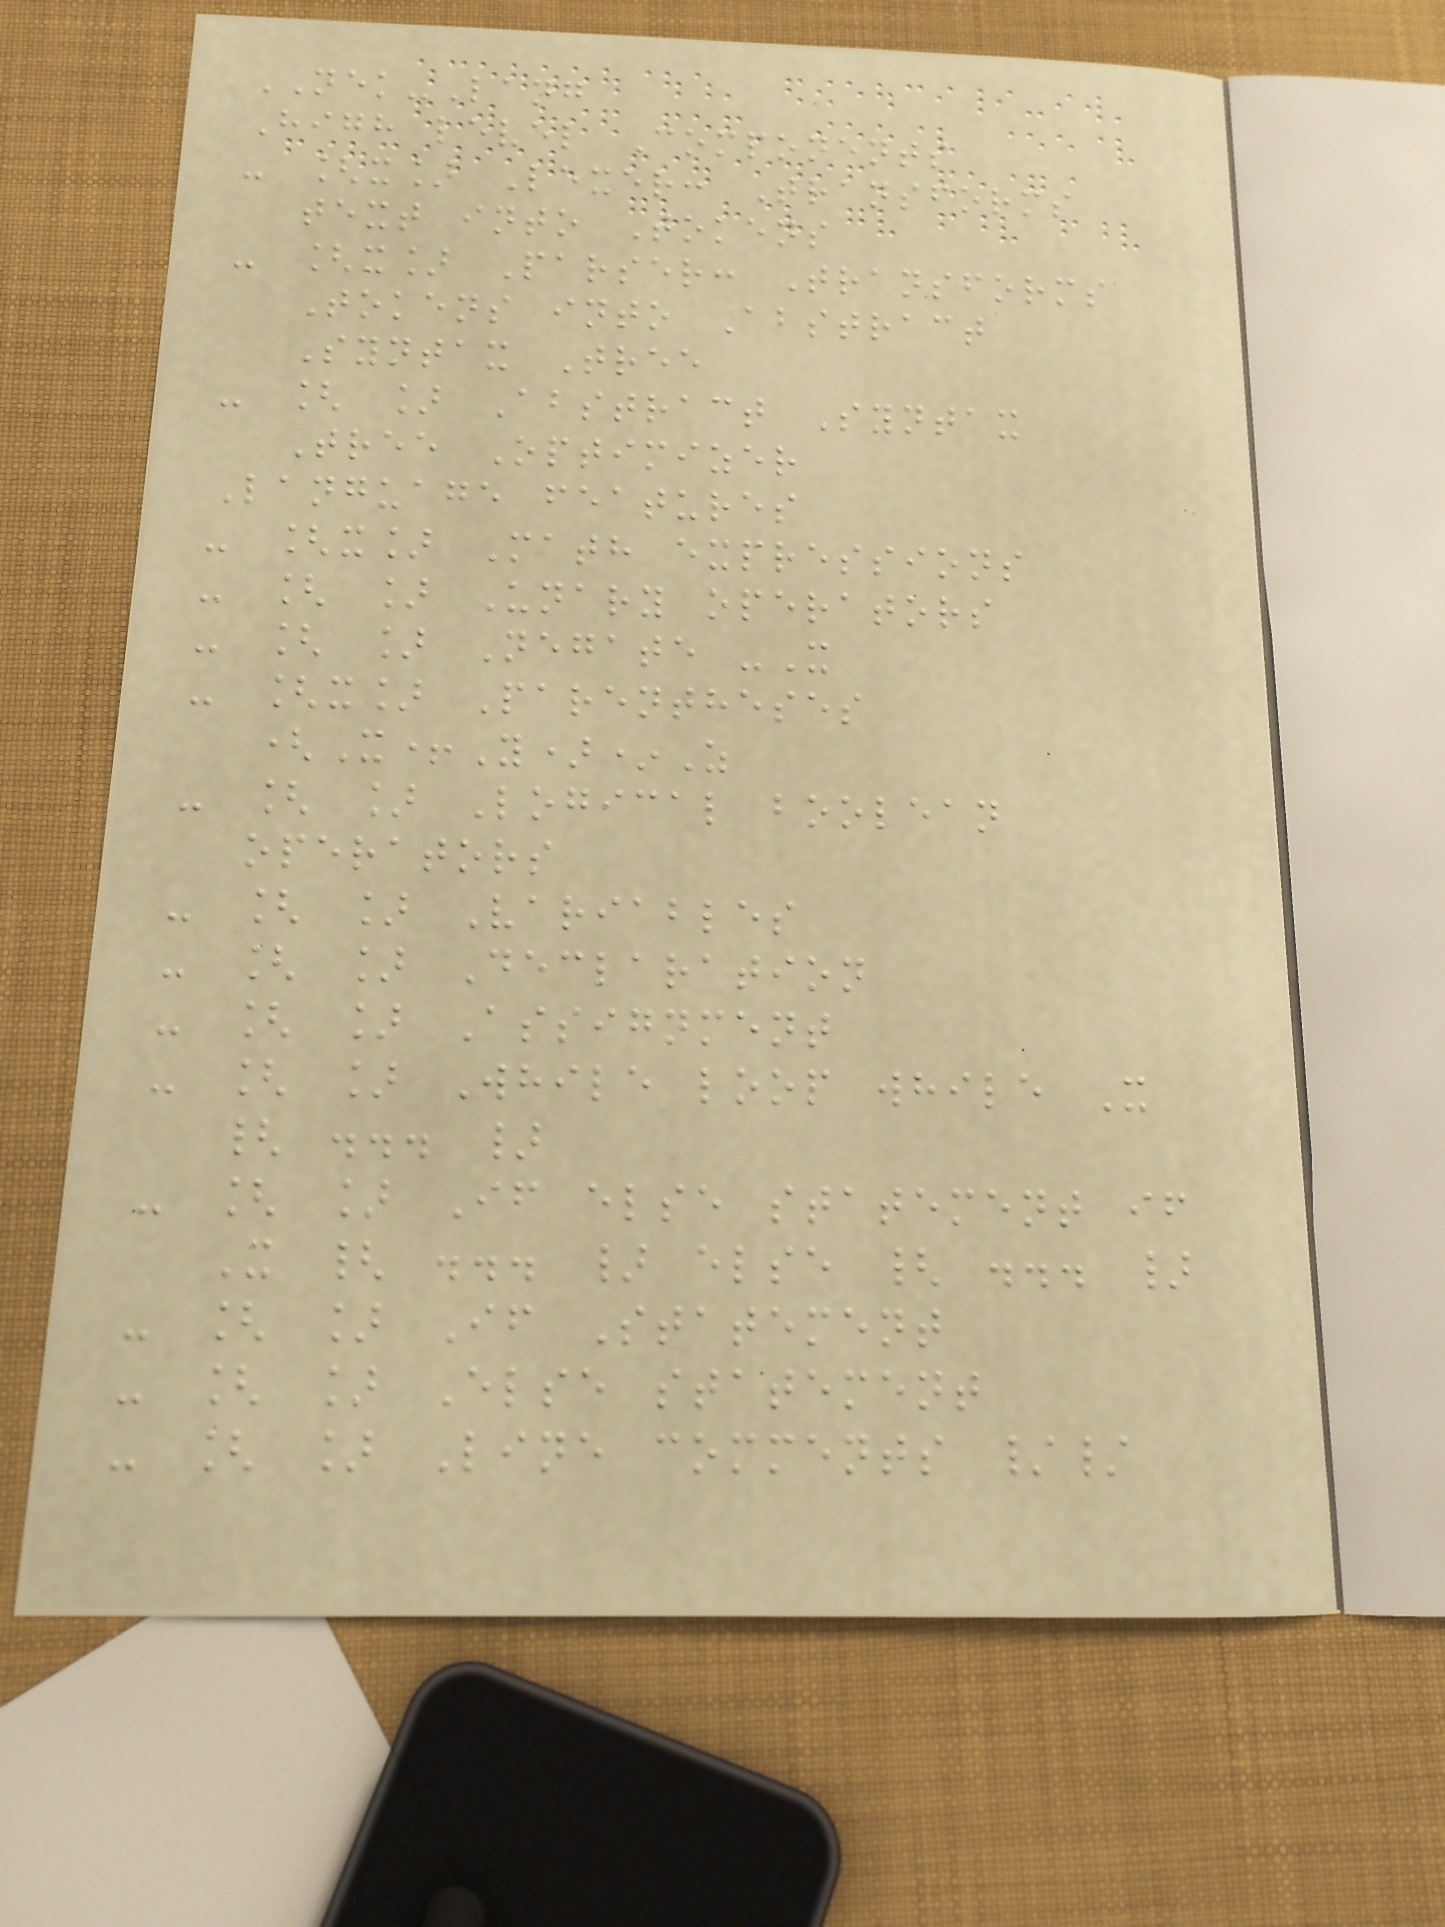NEK-Lang
High level Components
- [x] Lexer: Transforms
text into Tokens
- [x] Parser: Transforms
Tokens into Abstract
Syntax Tree
- [ ] Abstract Syntax
Tree Optimizer
Language features
- [x] Math expressions
- [ ] Unary operators
- [ ] Negate -X
- [x] Parentheses
(X+Y)*Z
- [ ] Logical boolean
operators
- [ ] Variables
- [ ] Declaration
- [ ] Assignment
- [ ] While loop while X
{ ... }
- [ ] If else statement if
X { ... } else { ... }
- [ ] If Statement
- [ ] Else statement
- [ ] Line comments //
